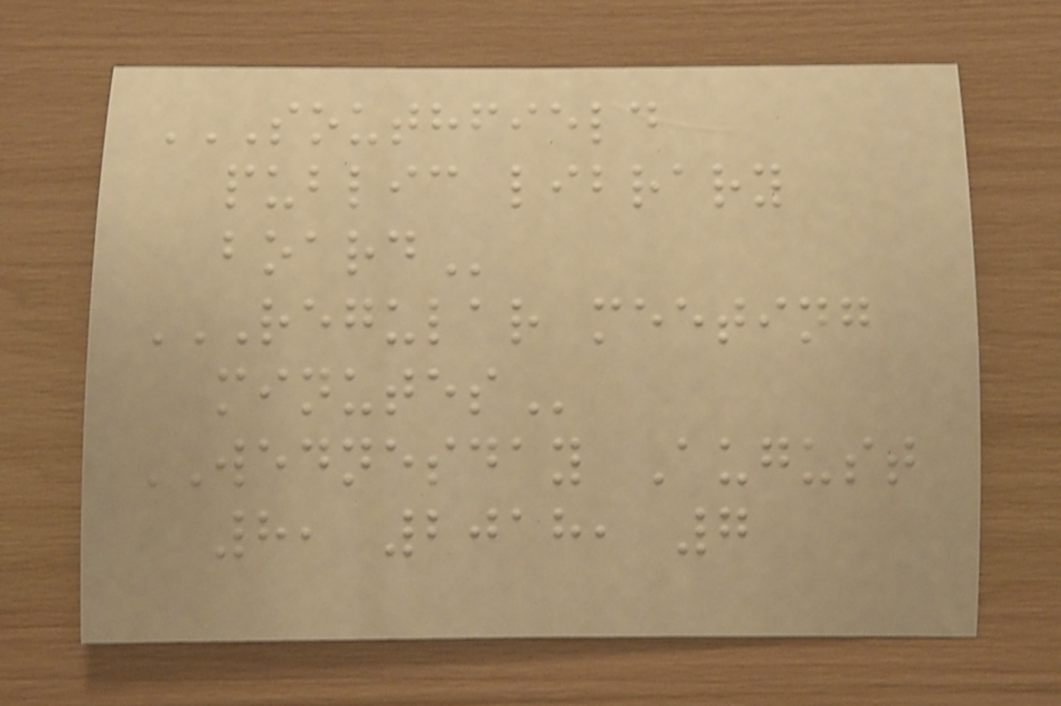SOUTHFIELD
PUBLIC LIBRARY
BOARD
REGULAR MEETING
MINUTES
WEDNESDAY August
8, 2018, 7
